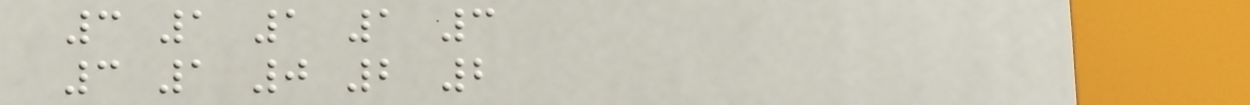3 1 1 1 3
3 1 0 2 2
